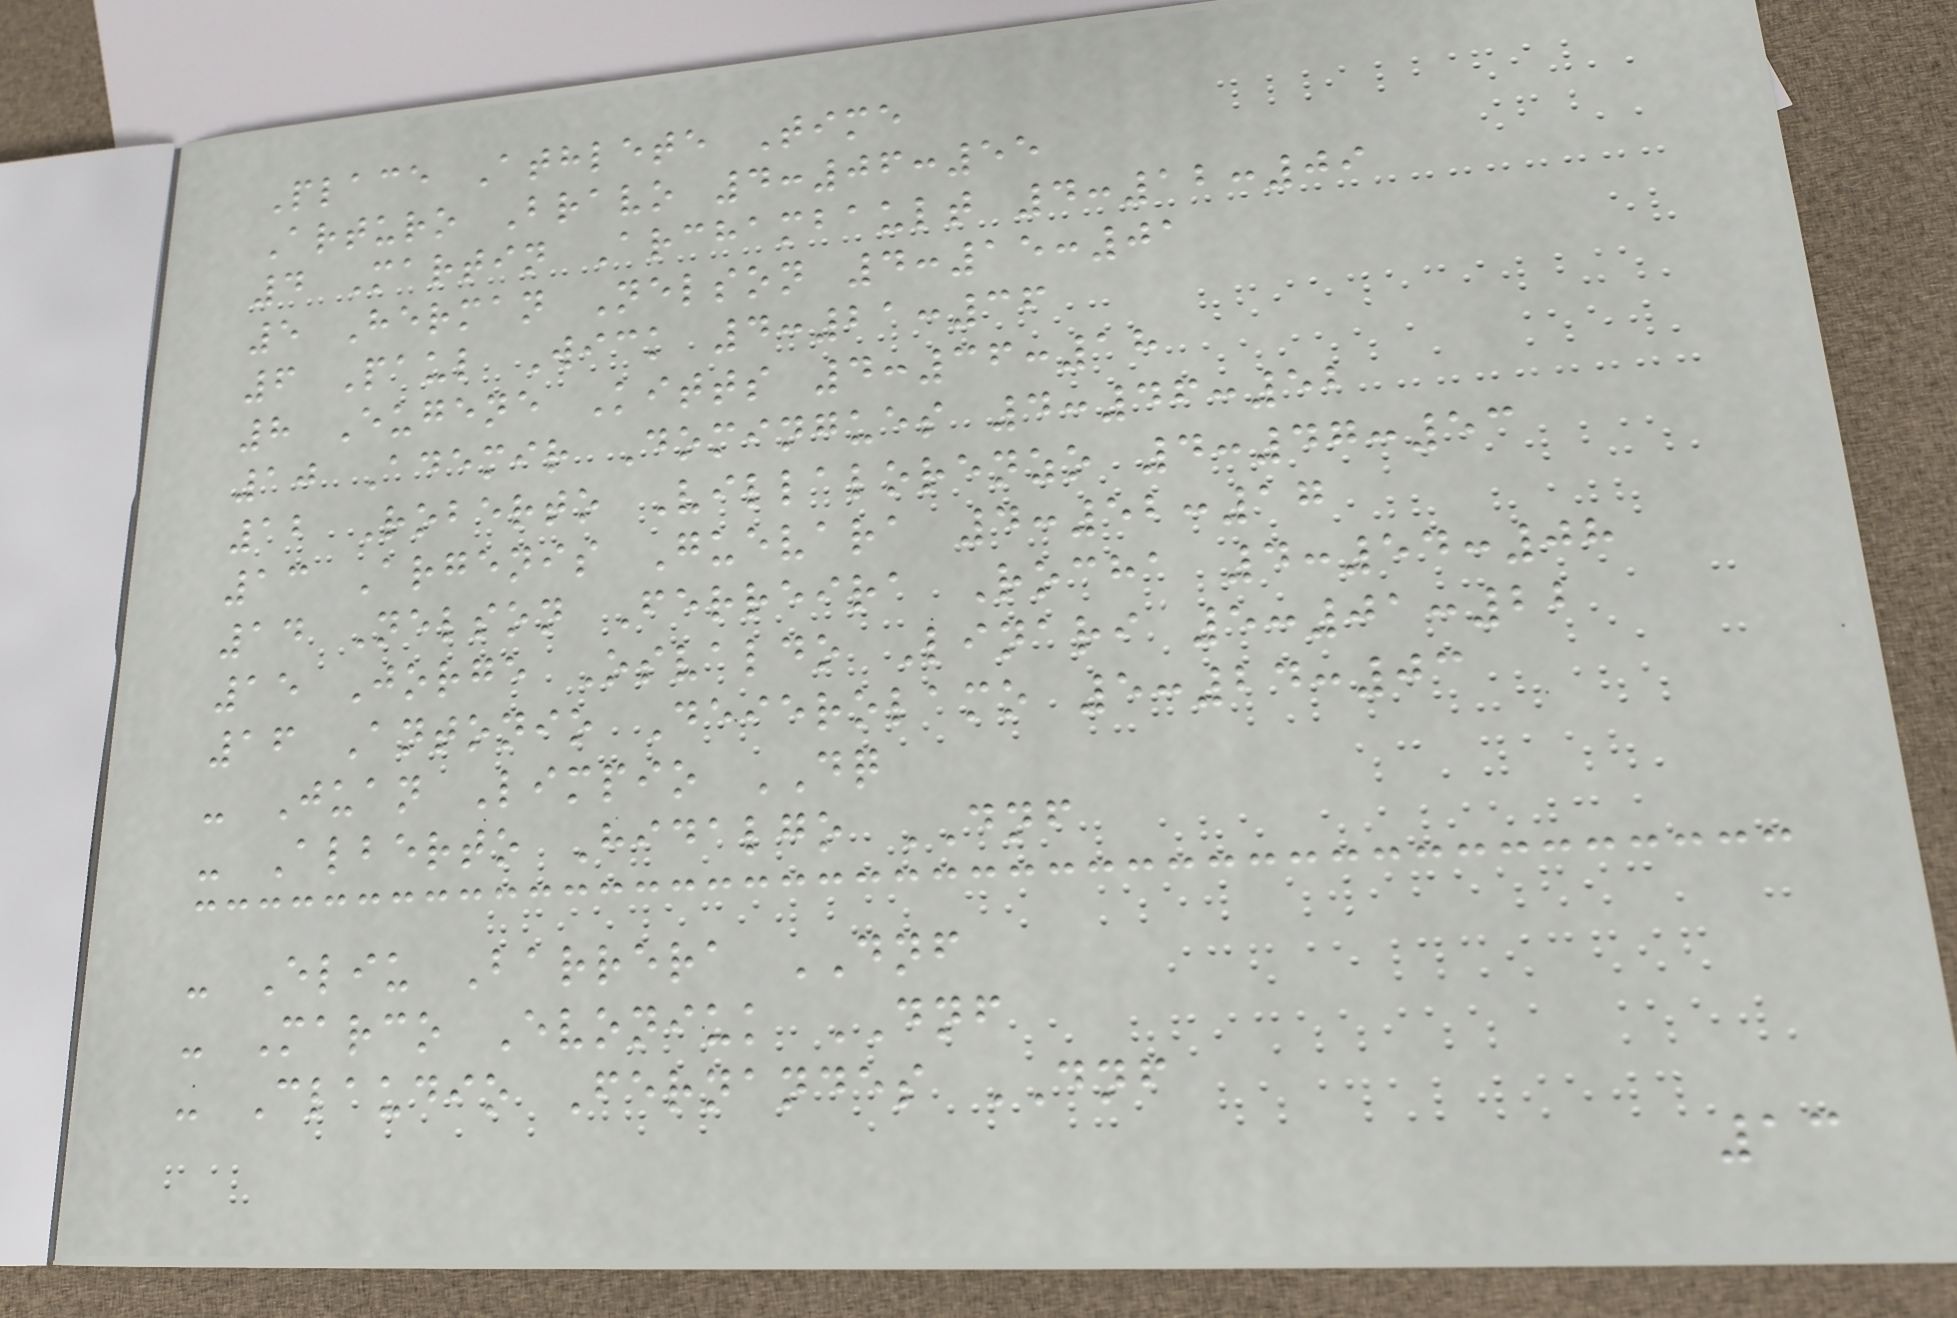Place Athlete Time
Arturo Bravo 4:06:55
4 Martin Archambault 4:12:09
5 Herman Nelson 4:15:01
6 Paul Wick 4:21:36
8 Eugene Kitts 4:36:18
10 Ademir Domingues 4:46:52
12 Roberto Villalorenzo 4:47:53
13 Argenis Guevara 4:52:17
14 Nelson Ferreira Rocha 4:54:08
15 Jorge Osvaldo Linari 5:01:22
16 Antonio Deierolamo 5:24:03
- Juan Limpio DQ
- Alberto Hidalgo DNF
- Eliu Barrera DNF
- Marco Evoniuk DNF
- Claudio Fernandes DNF
13
